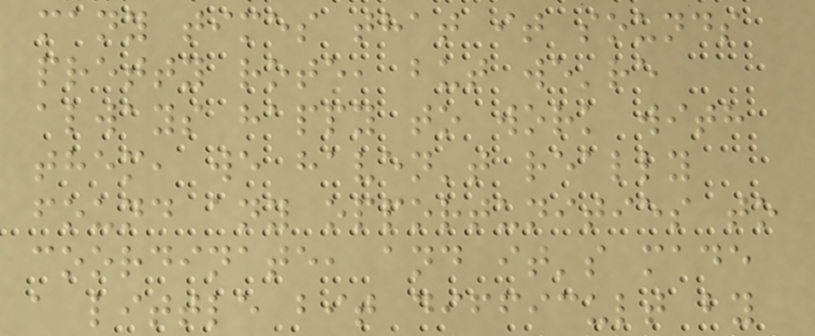many times that it sounds
pretty rote, but we're
always happy to work with
them, we haven't really
found any opportunities to
coordinate, and it's made
a little bit difficult by
